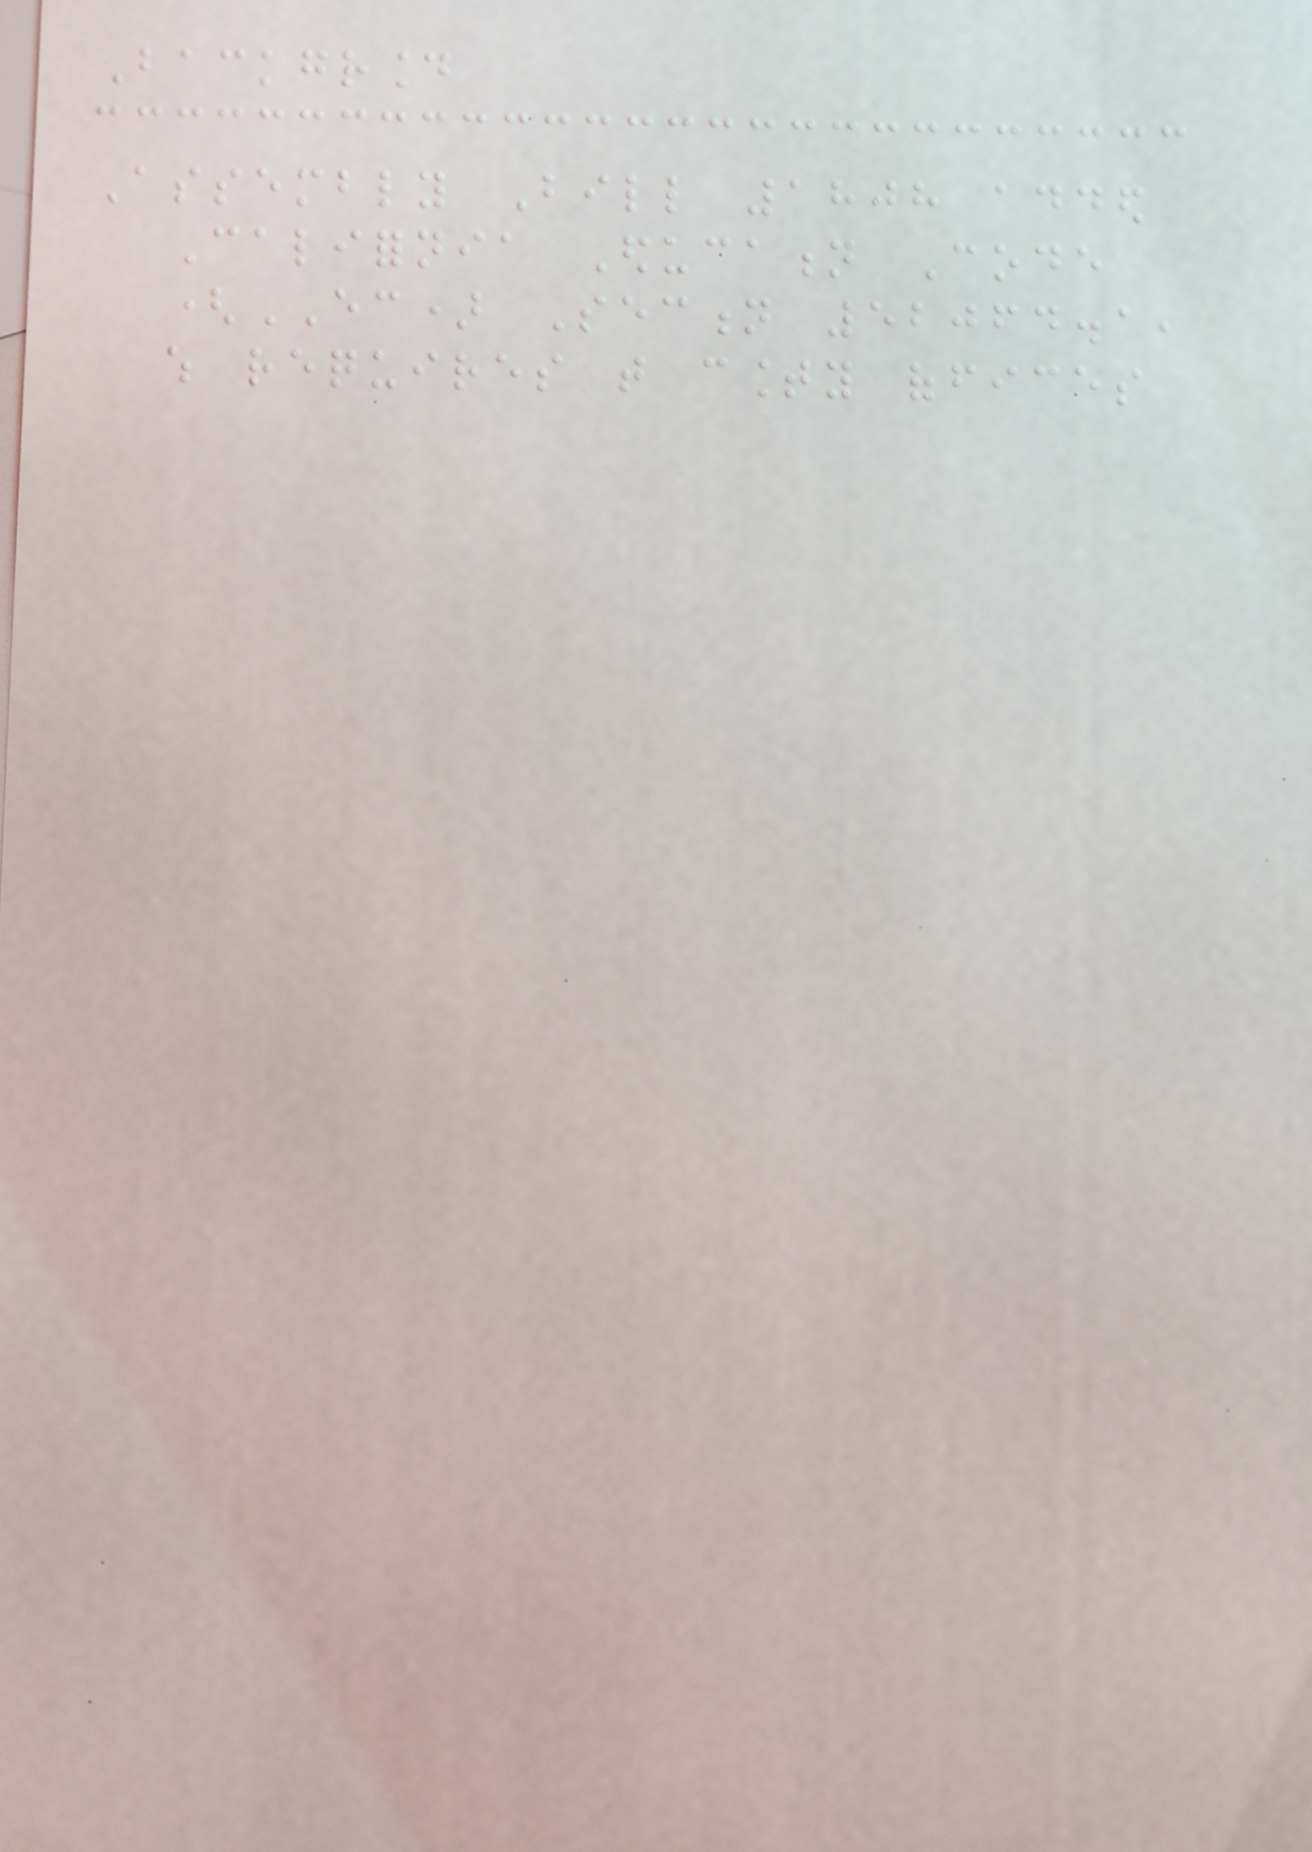Background
Assembly Bill 1808 added
California Education Code
(EC) Section 52064.1,
which requires that county offices
